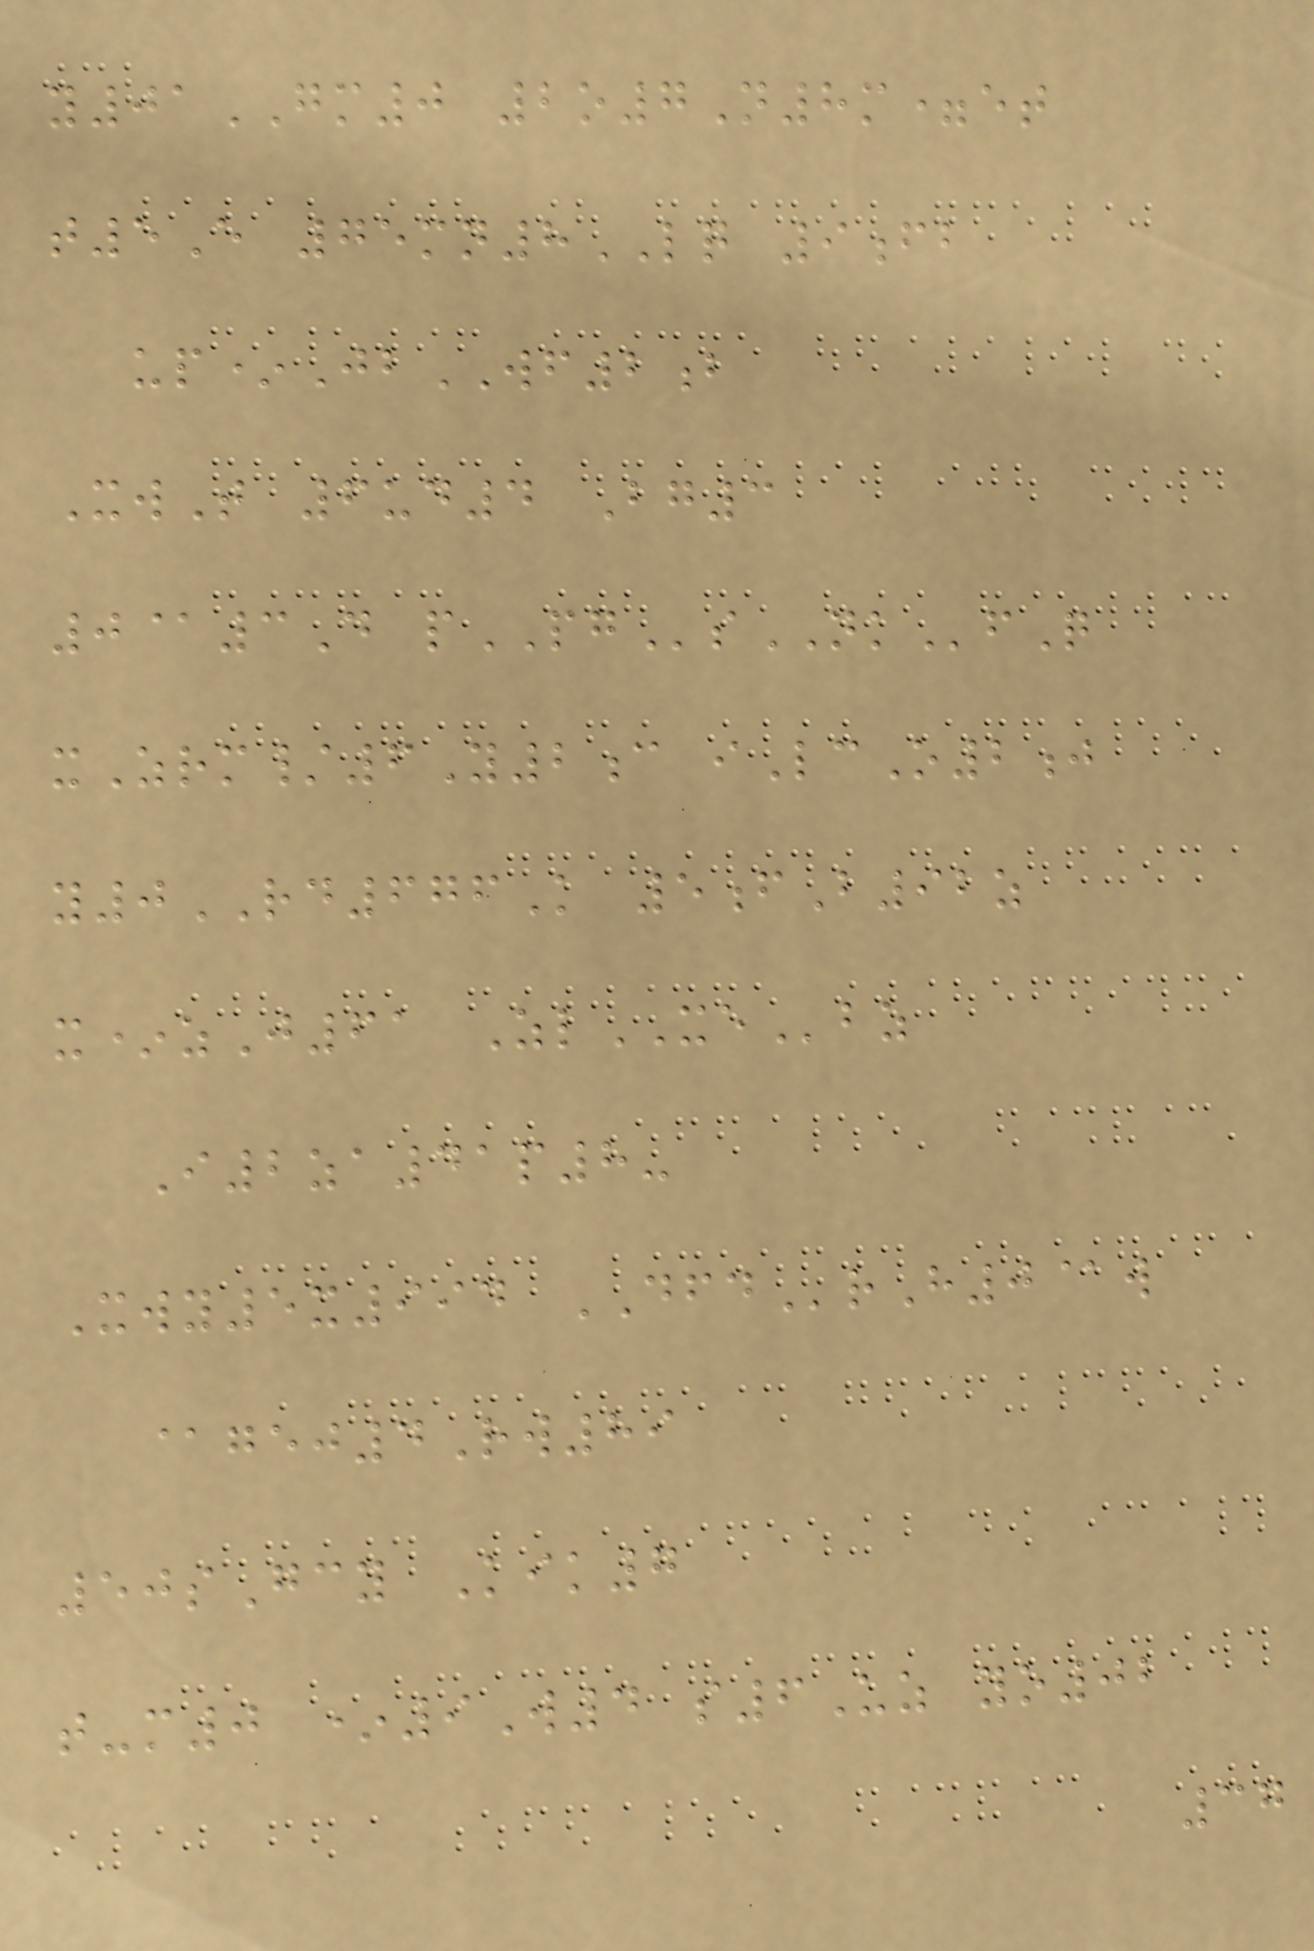y01GM0 2o7N8m=et
t5E 75mn8LQ 9fb
up*JbWF2b
XwT 6ud4 Bg3
0@3D pPGsNKfQ
xZrm/6Y2c iLcO2j
y0RD676K 5fB92z
x*zJ61 ZlXEbz
I2za41p8-
Xwy5x994 DFDrH0@w
@gej4Rw89
50sGcy Kik7
t-m0 *9W4 s6Uz yo02
37
